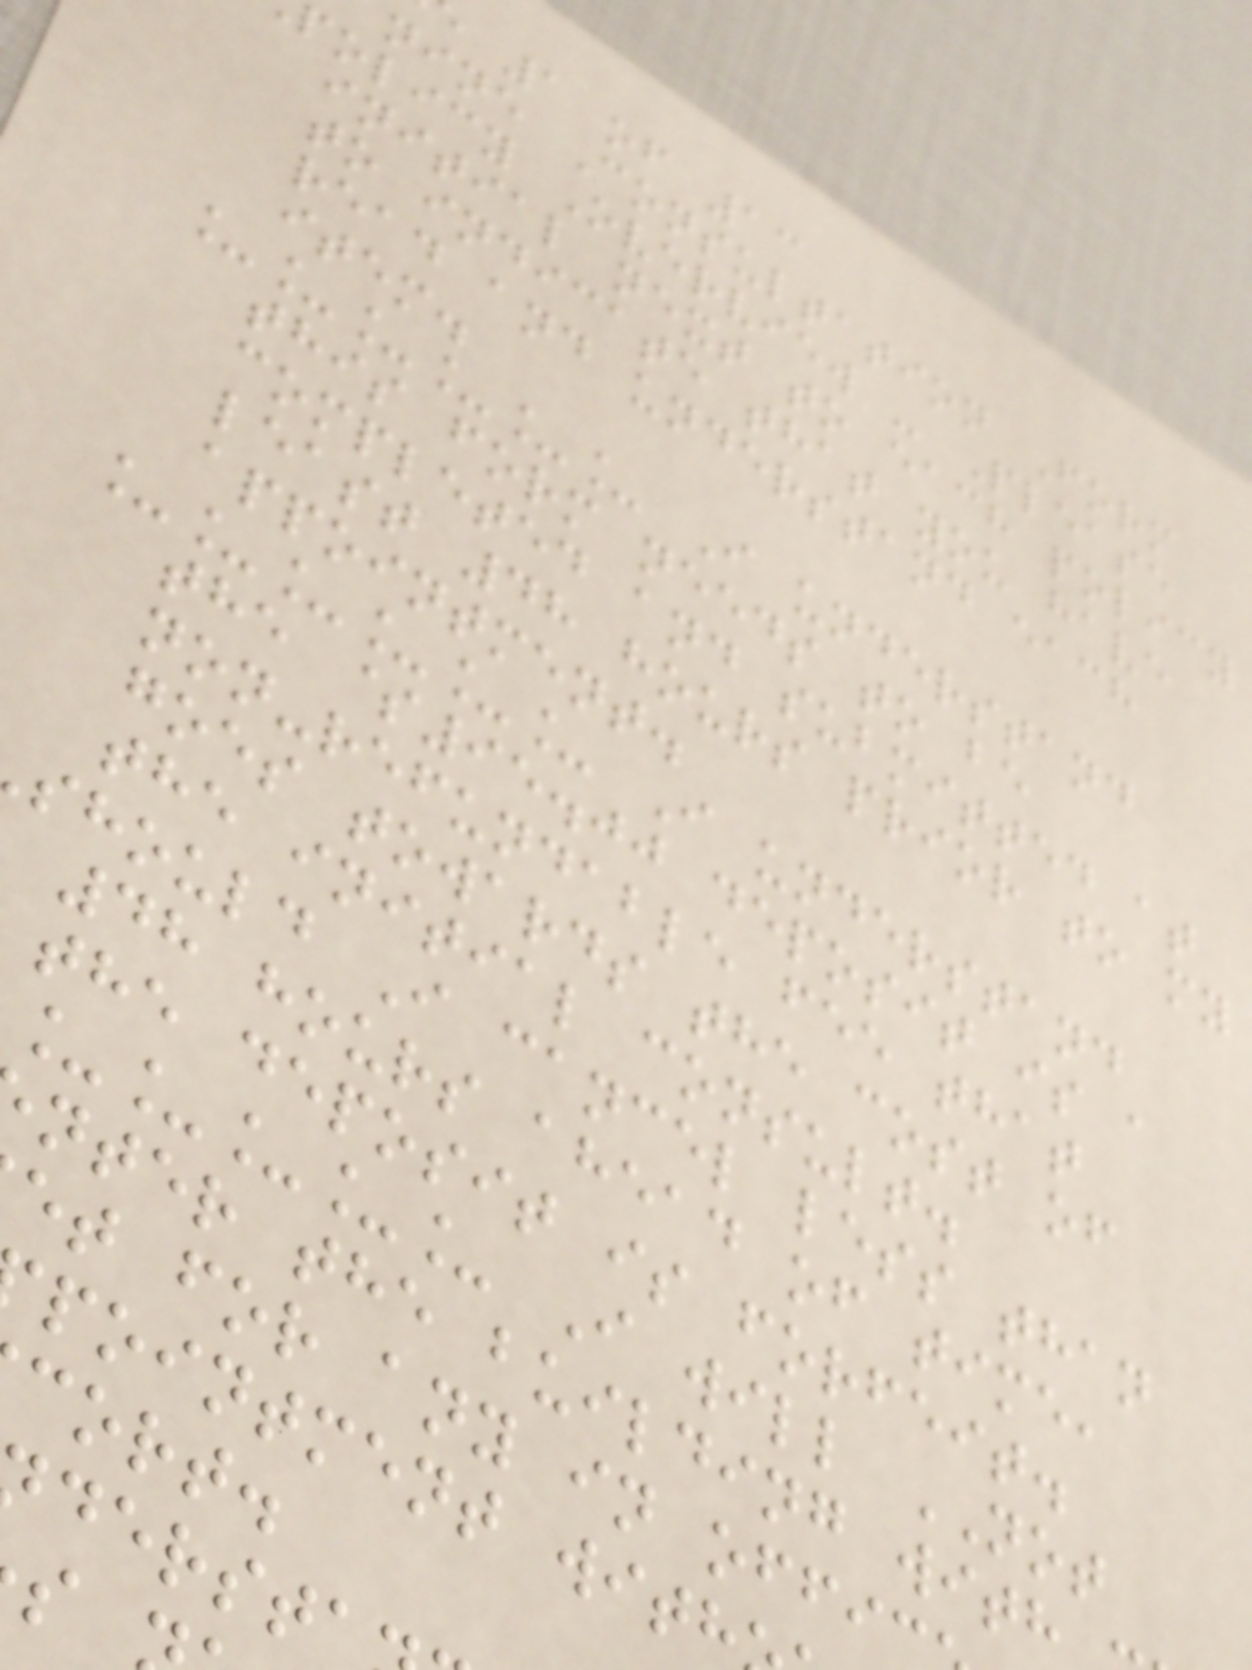1 of 13
nine Consultation Form
policy Overview - Please
initial next to each policy
to indicate that you have
read and understand each
item.
______ I understand
this form needs to be
completed and submitted at
least 48 hours prior to my
appointment.
______ I understand
the $95.00 deposit is a
non-refundable fee that
goes towards the cost of
the initial consult.
should I cancel less than
48 hours ahead of time,
the deposit is forfeit.
_____ I will NOT
nter the building with
et for any in offi
pointment with
cort.
